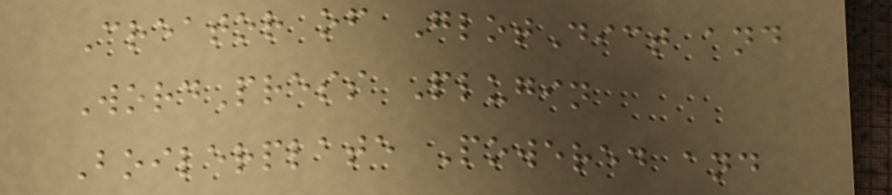Creator of GlotDict and
WordPress Plugin
Boilerplate Powered and
